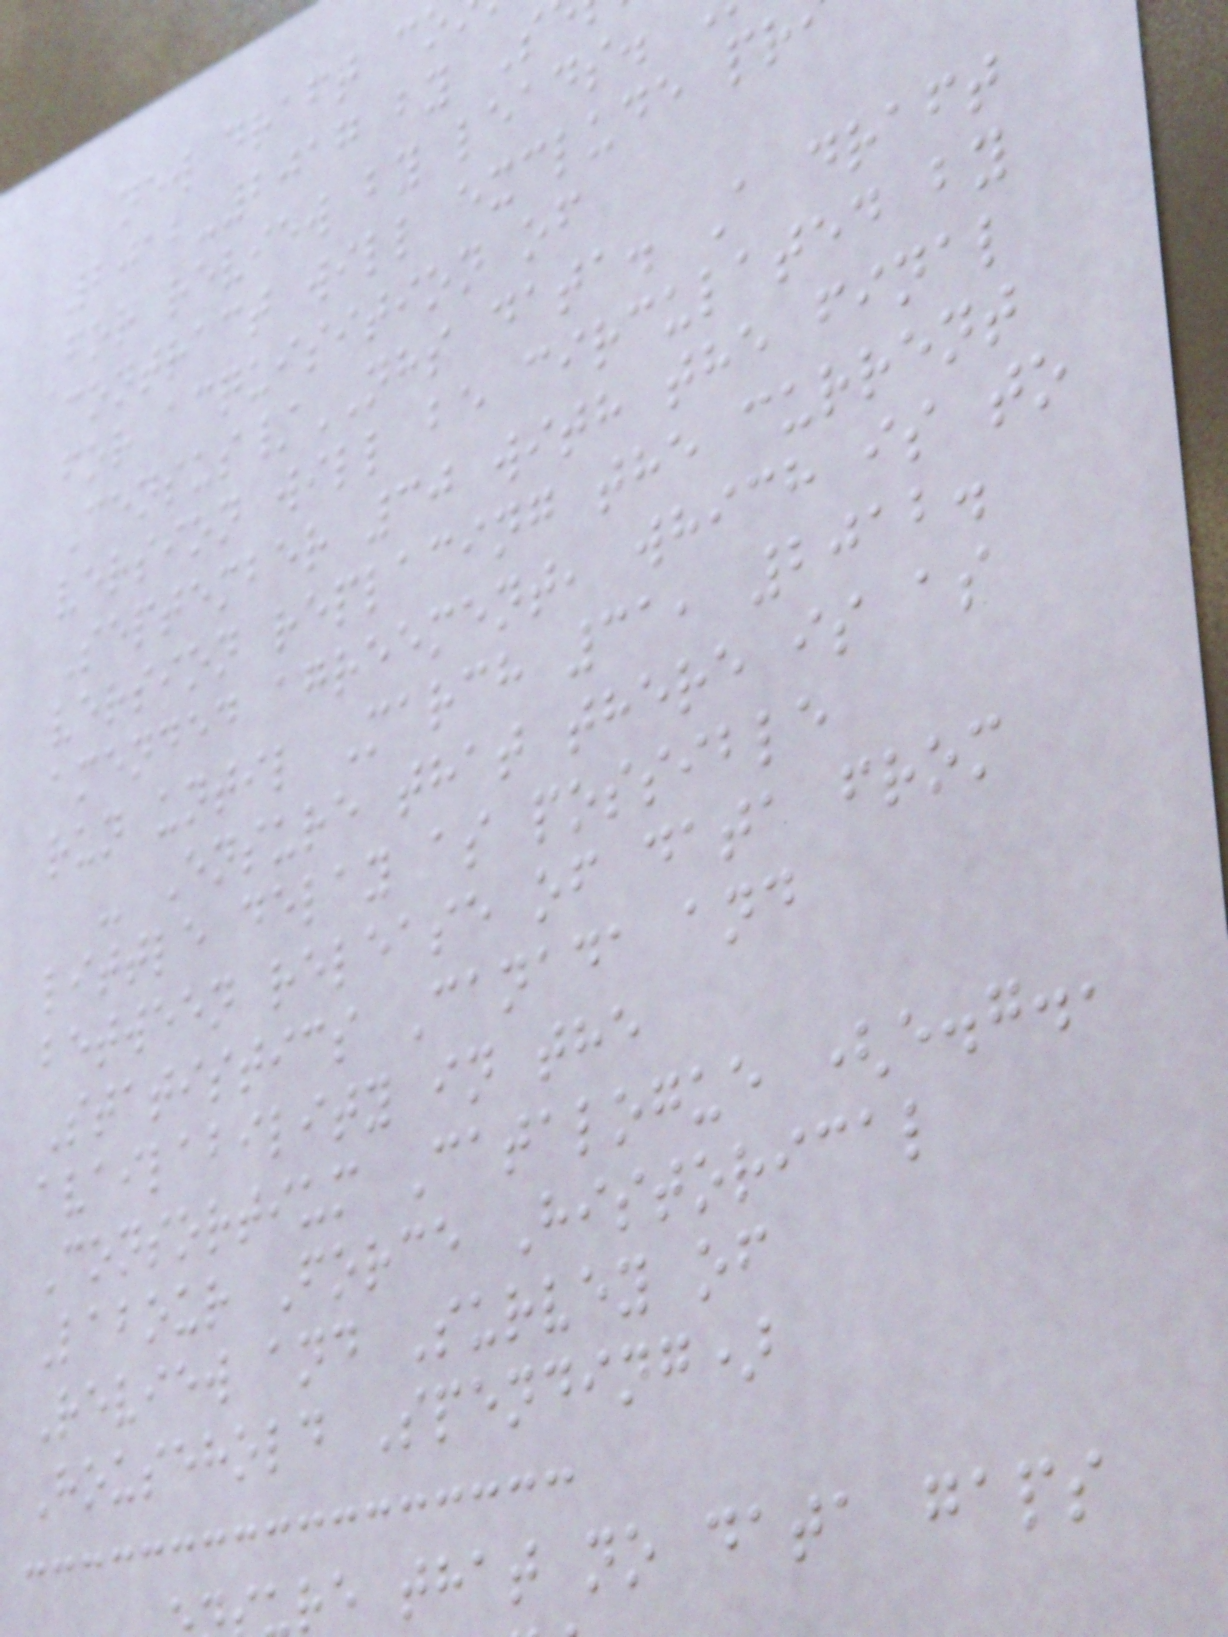new draft c
2012-2017 by S
for review by leads.
contract will exclude pr
for acquisition of
Census/NHS data. A draft
version will be circulated by
September 30 with the final
version replacing the current
amended agreement, which is to
run until March 31, 2012.
- Ensure that there is as
little delay as possible
between release of data from
Statistics Canada and
availability in the
Consortium Catalogue (e.g.,
Labour Force Historical
Review and Survey of
Household Spending)
re that no data gaps
